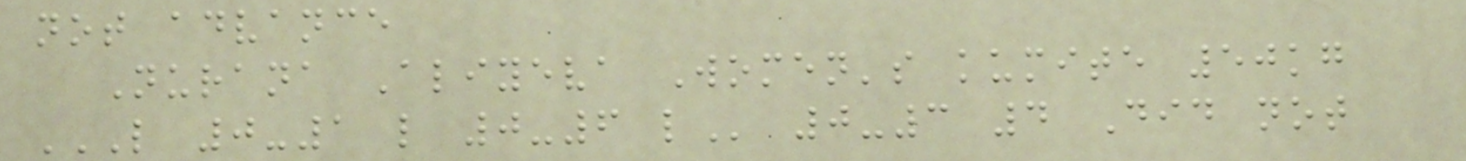not advance
Nurana Aliyeva Women's kumite 50kg
L 0-1 L 0-6 L 0-3 4 Did not
